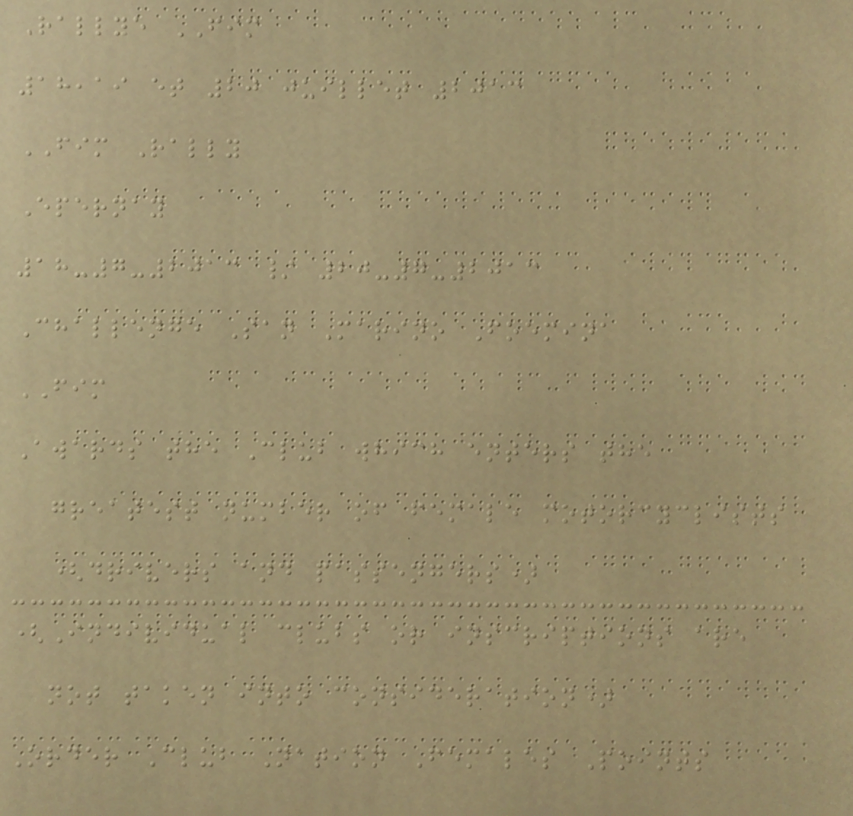Rallye FIM
18,19 et 20 juillet 2013
FIM Rally
Epernay
18-7-2013 / 20-7-2013
Challenge San Marino Foemina
FIM
Awards the Club which enters the
greatest number of female motorcyclists
(drivers and passengers)
(Individual clubs or inscriptions are
not taken into consideration)
Order Club Nation Females Points
